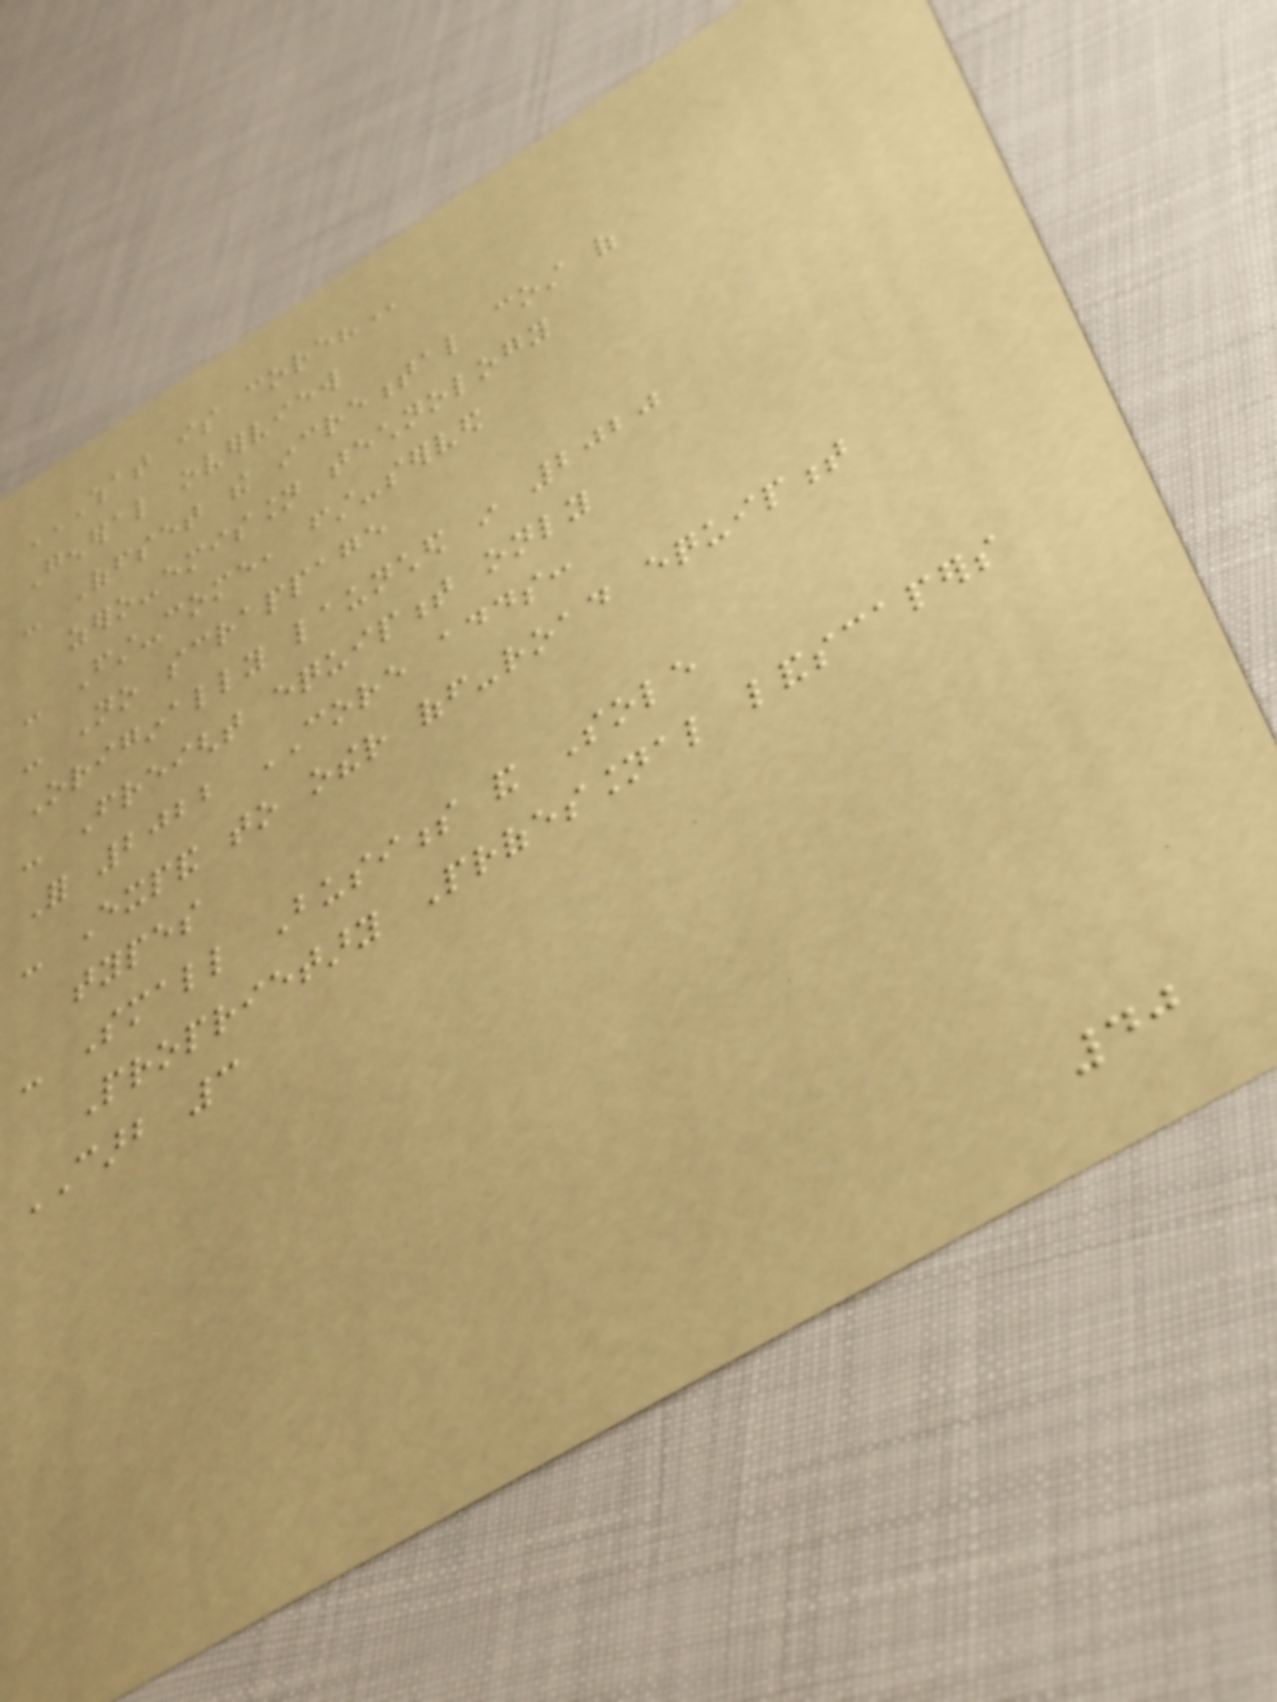WHAT IS CORE?
General overview
- Offset the incremental cost of
zero-emission technology
- First-come, first-served
- No scrappage
Originally launched in 2020
- Freight equipment only
For 2022 CORE adds:
- Expand to other off-road equipment
types
- Small Business and Sole
Proprietary Professional landscapers
CARB 3
40
